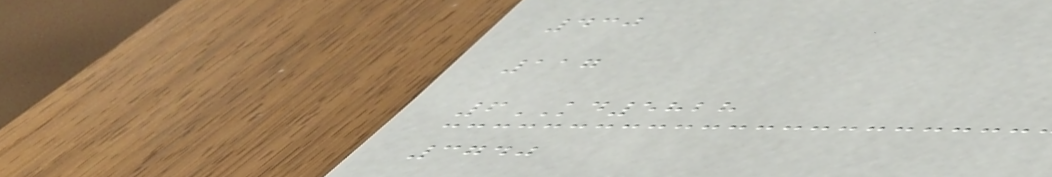430
117
6KD5828
3740
